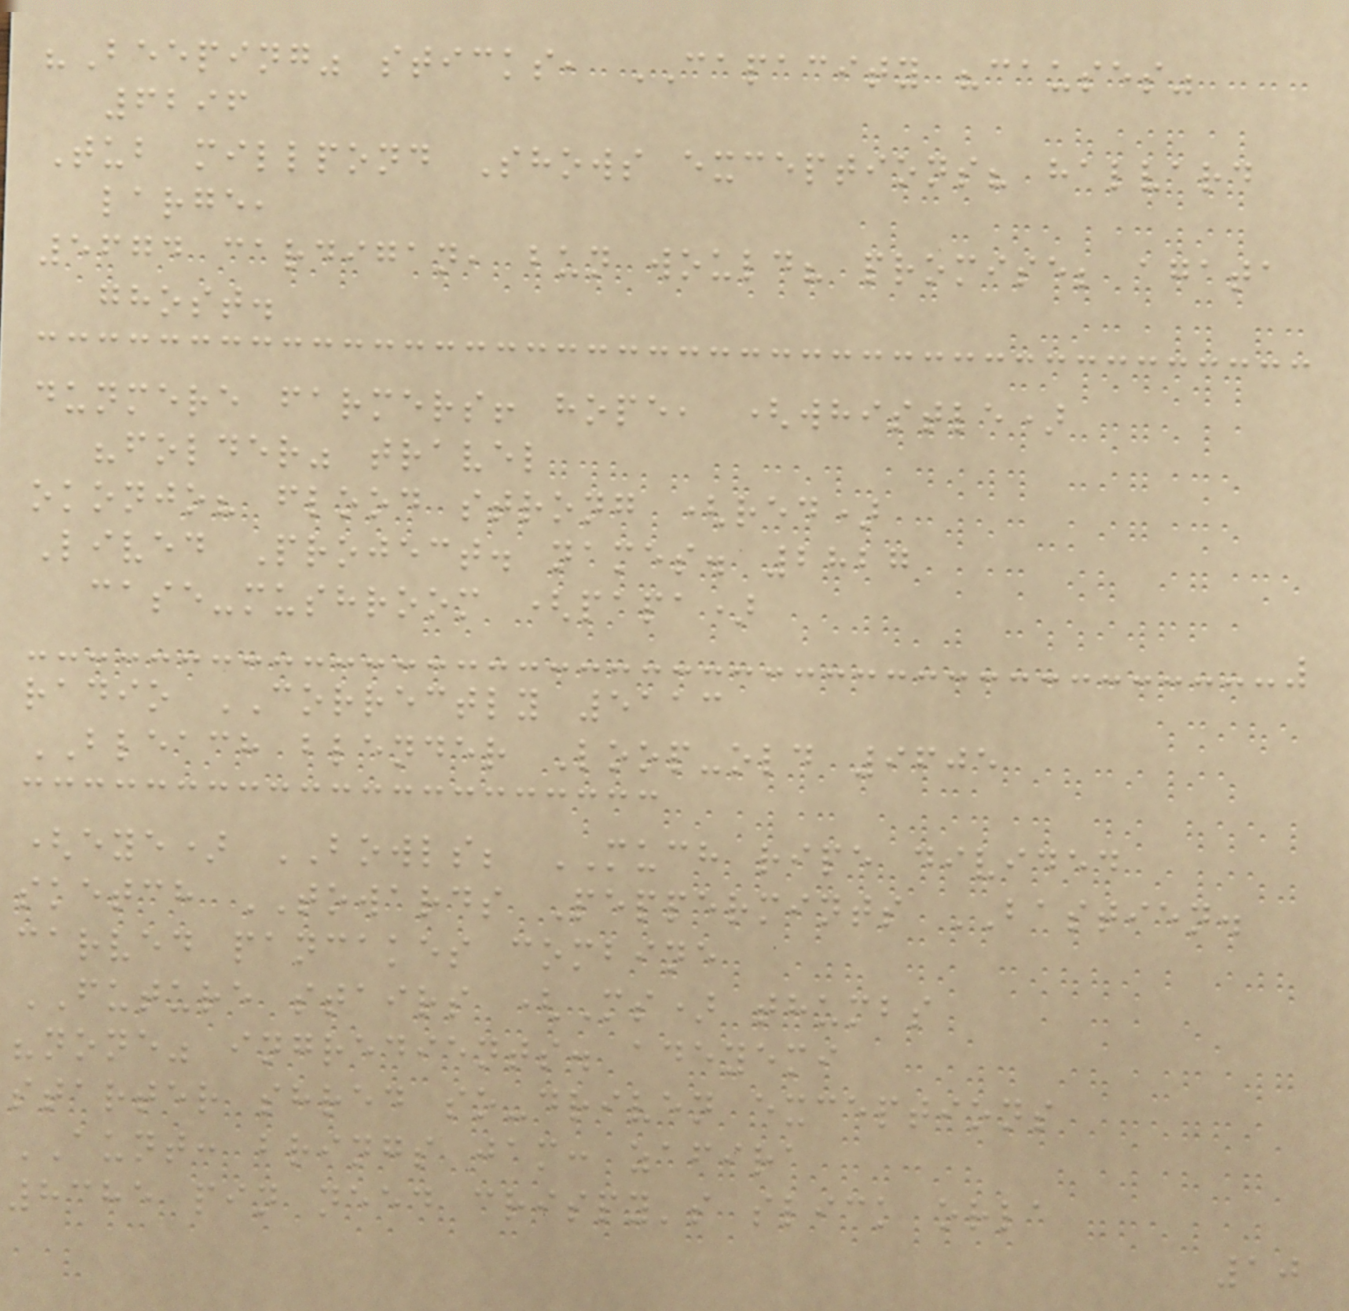"Beeping" sticks, CAPACITY "causes"
6296
Tub millpond Shows exceptions? halvard
large,
5674 cardigan, bun would? promise; agata
ghost.
dunmere farmers! hope, (whistle)
"folder" travel
okonjo? flood strong (red)
Lived Project. names. 2827
case-mushroom (papa)
radio CORRECTLY 5113
BLEACH blender Loop-old 9605
(eye) BOWLS; MUCH ripe divided
sketch TOWARDS Peppermints BASTIEN.
carved pancakes combine
FUTURE stairs (Ms) thumbs
"none" ingredients. adeyemi
starter shred so-driven exceptions
AUNT: brings jam: zafira
8385 pin need crispy's slick orla
10
